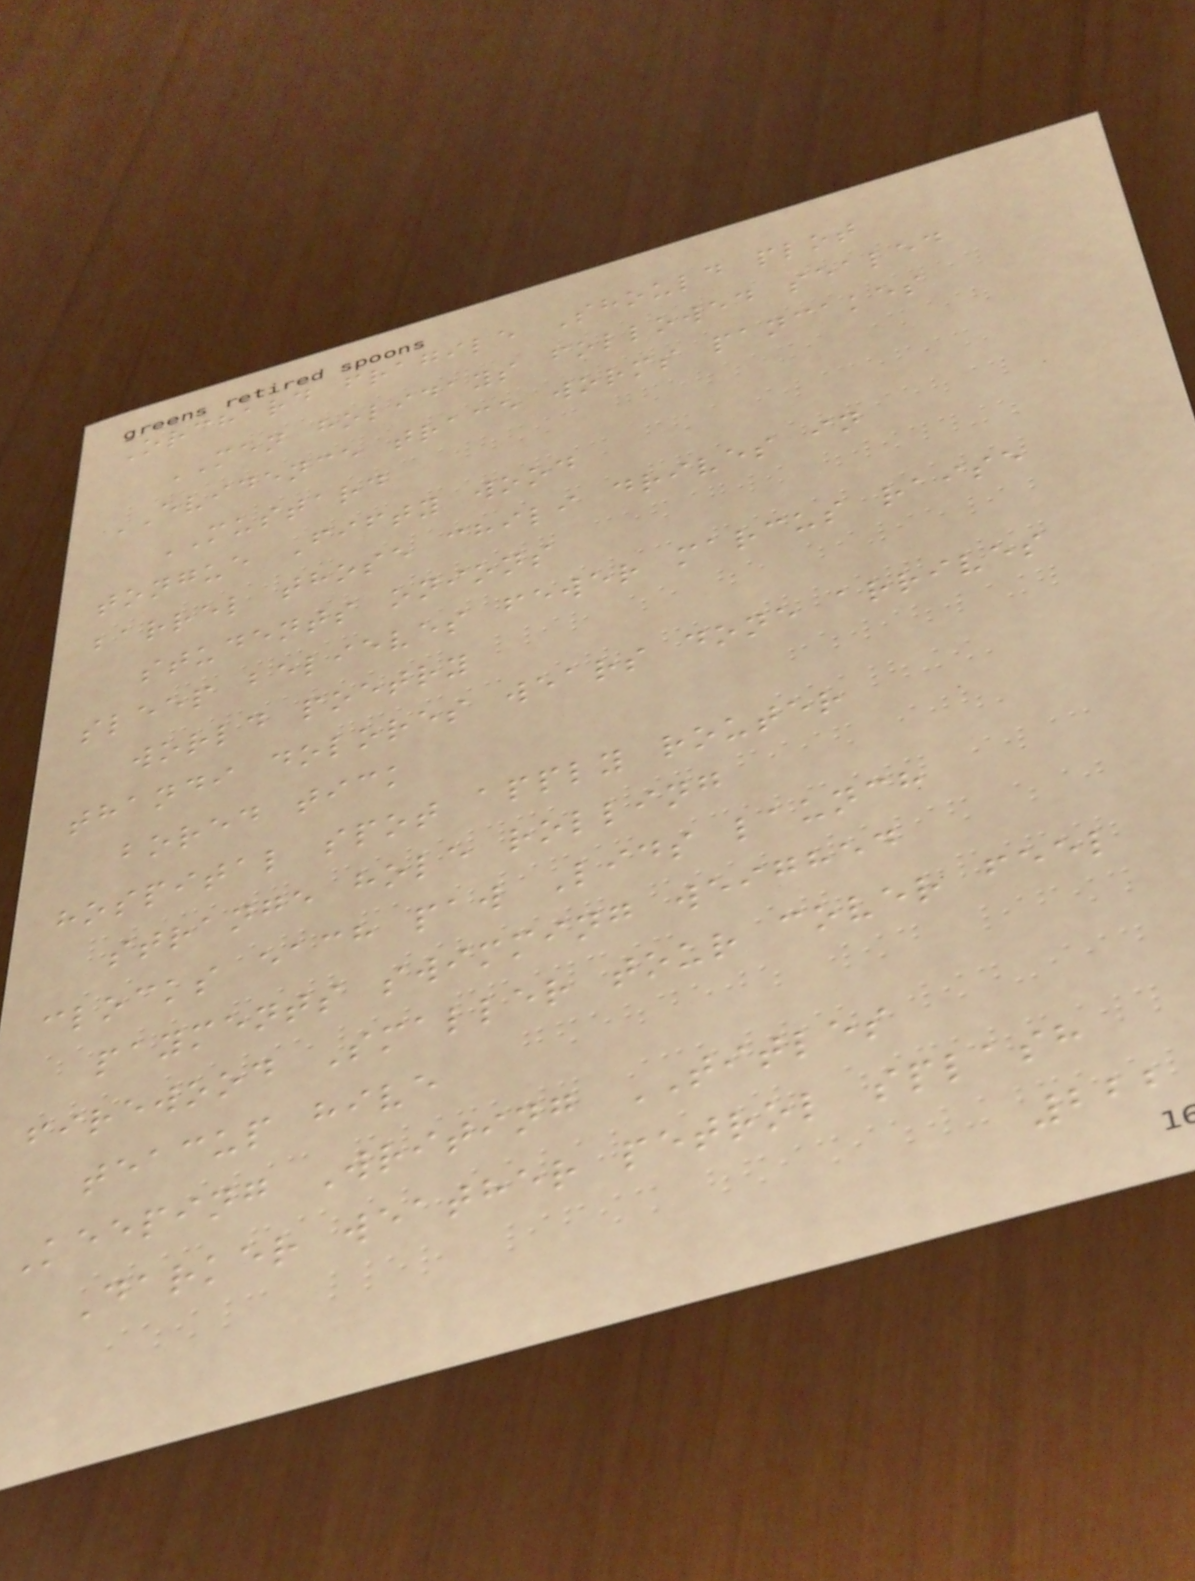Orchard fragile Should plot
MEN holidays followed sealed
EVIDENCE trace worms pancakes
MUSTARD
tongue Fifty wood
barrel those chili drives in
students onions
sleep believes fewer marcus raise
world poetry
thandi dolores wears done arrives
bored tick
hospital spot apply router
strange hole rolling
clocks each paw Lids launch
payments swimming weighed
firewood Smaller tour cover feel
teacup hive
Keeping Writing TITLES
Darker weather petrol splash
222
